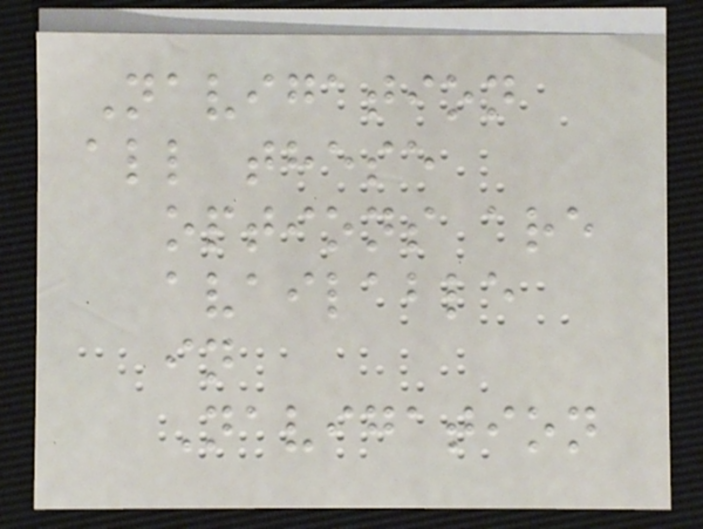Navigation
all these
options are
available
in
Navigation
